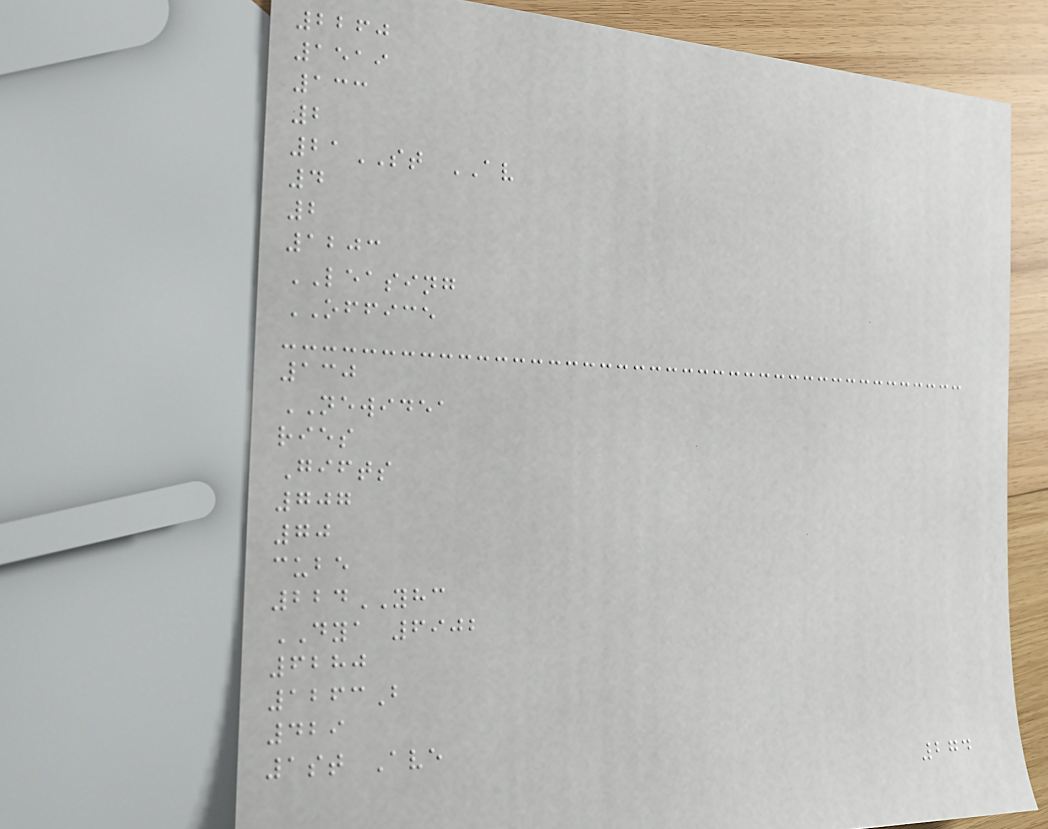2260
1519
133
2
21ST AV
4
2
1203
LEASING
OFFICE
130
NEWIDEA
ries
Gifts
707
70
cube
224YHC
DYA 6902
6280
1263B
429
1st Ave
274
